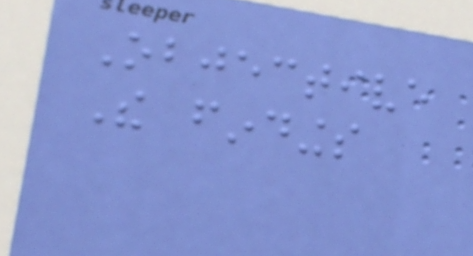Objective
The findings
